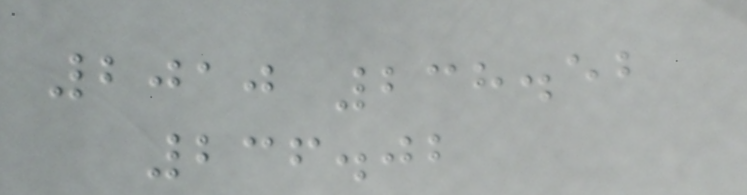2010 238.52
236.02
